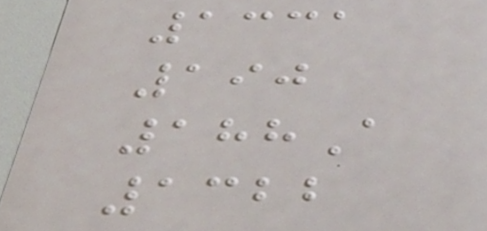1331
190
188A
1322
